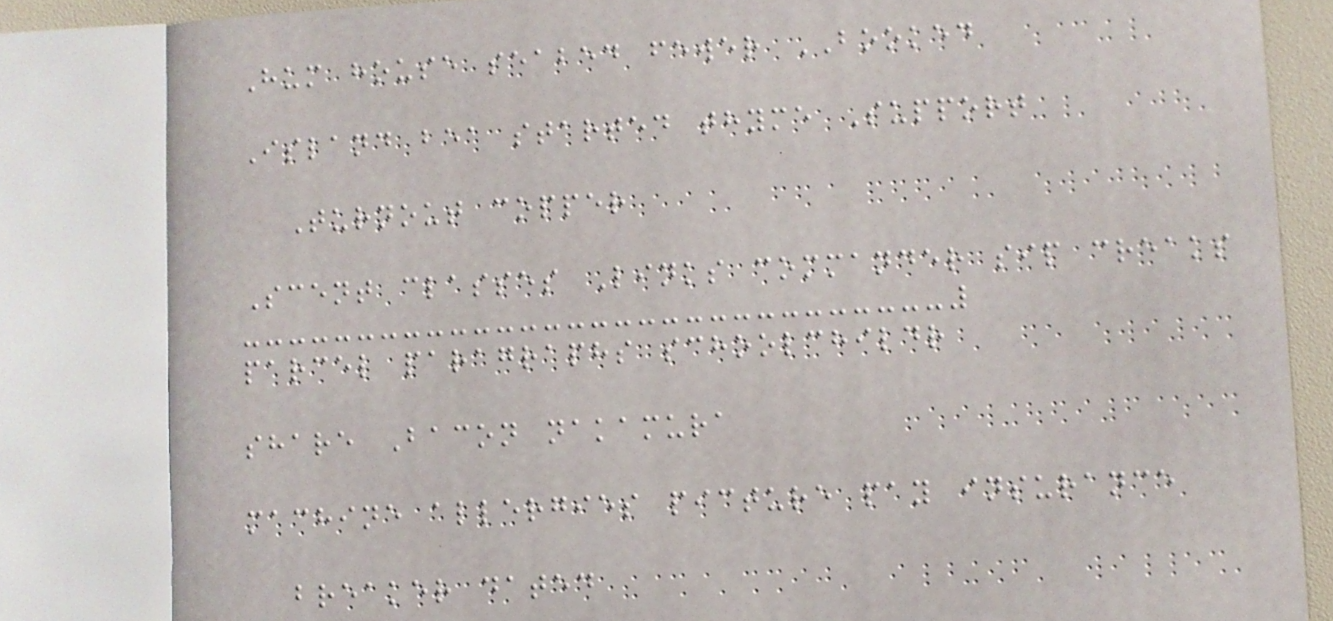Hum house seabed fewer BOOKED
Island bea started thyme Support
Turnout copper
Scent classes Links commander sip creaks
parcel paragraphs schoolchildr
share Bacon nakamura
machine allergies picture pay insurance
breaker dated
